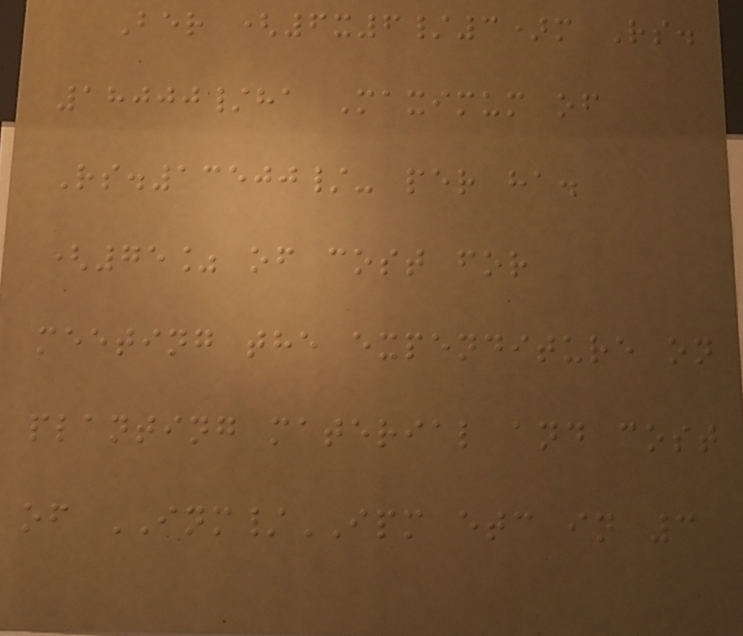Ber (6x6/3)m Rs.
18000/ha Maximum of
Rs.13500/- per ha.
(75% of cost for
meeting the expenditure on
planting material and cost
of INM/IPM etc in 3
